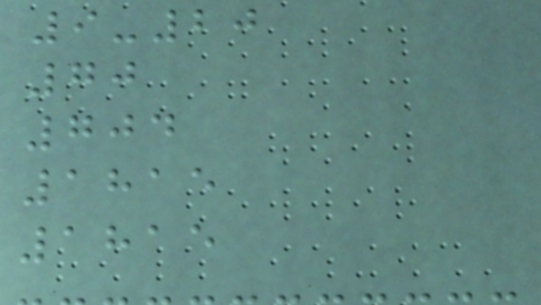9-20
70
704
1815
1815
